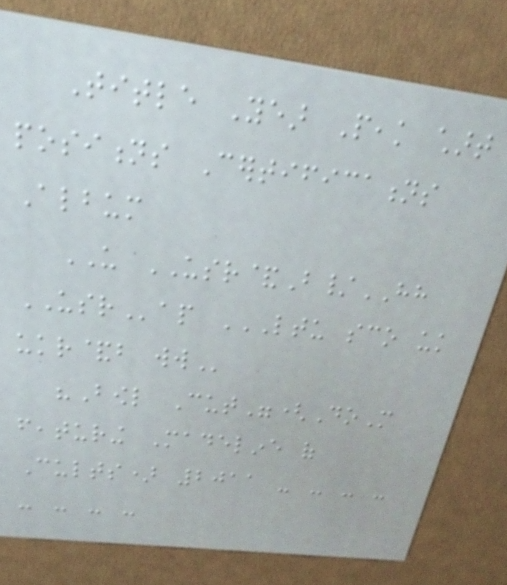Title Year Peak chart
positions Certifications
Album
US USR&B/HH
USRap LTU SCO UK
UKR&B WW
"Bowl Cut"(DoM
featuring Madeline of
Cults) 2011 - - - -
- - - -
